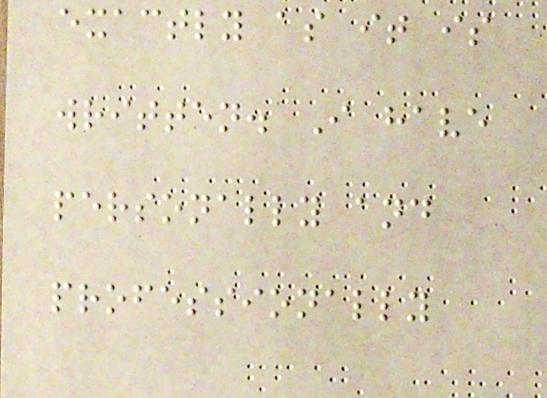exactly as it is
written. I have
personally and
professionally
